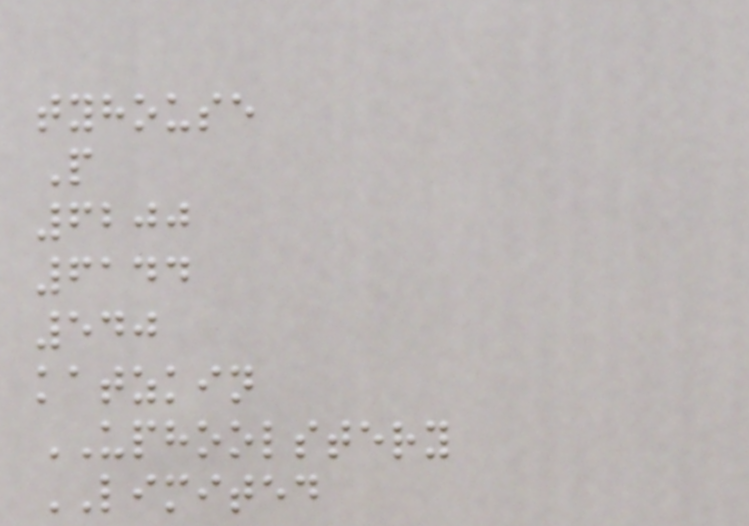tyhouse
P
6200
6144
540
katzkin
UPHOOLSTERY
LIMITED
